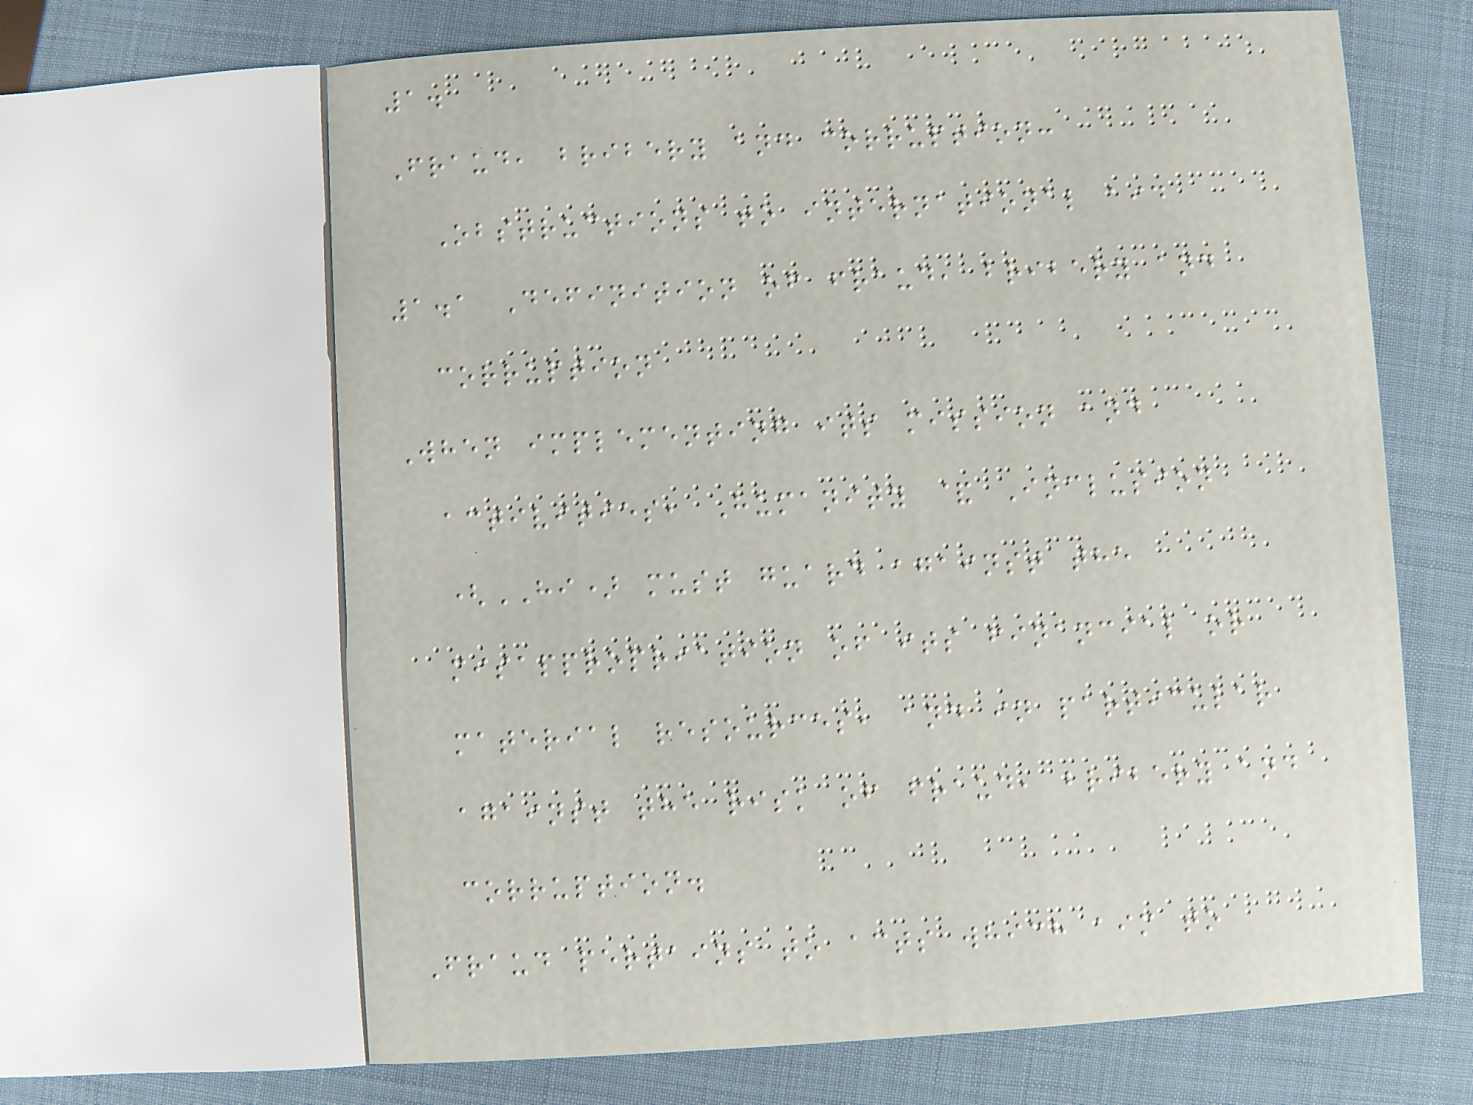1.
Fraud, bribery and corruption:
Obstructions to international aid
1.1 Definition of fraud, bribery and
corruption
When implementing its mission and
activities, Humanity & Inclusion
(HI) must guard against the
misappropriation of its financial or
material resources, and in particular
against the risk of fraud, bribery and
corruption.
Fraud pertains to acts which aim to
